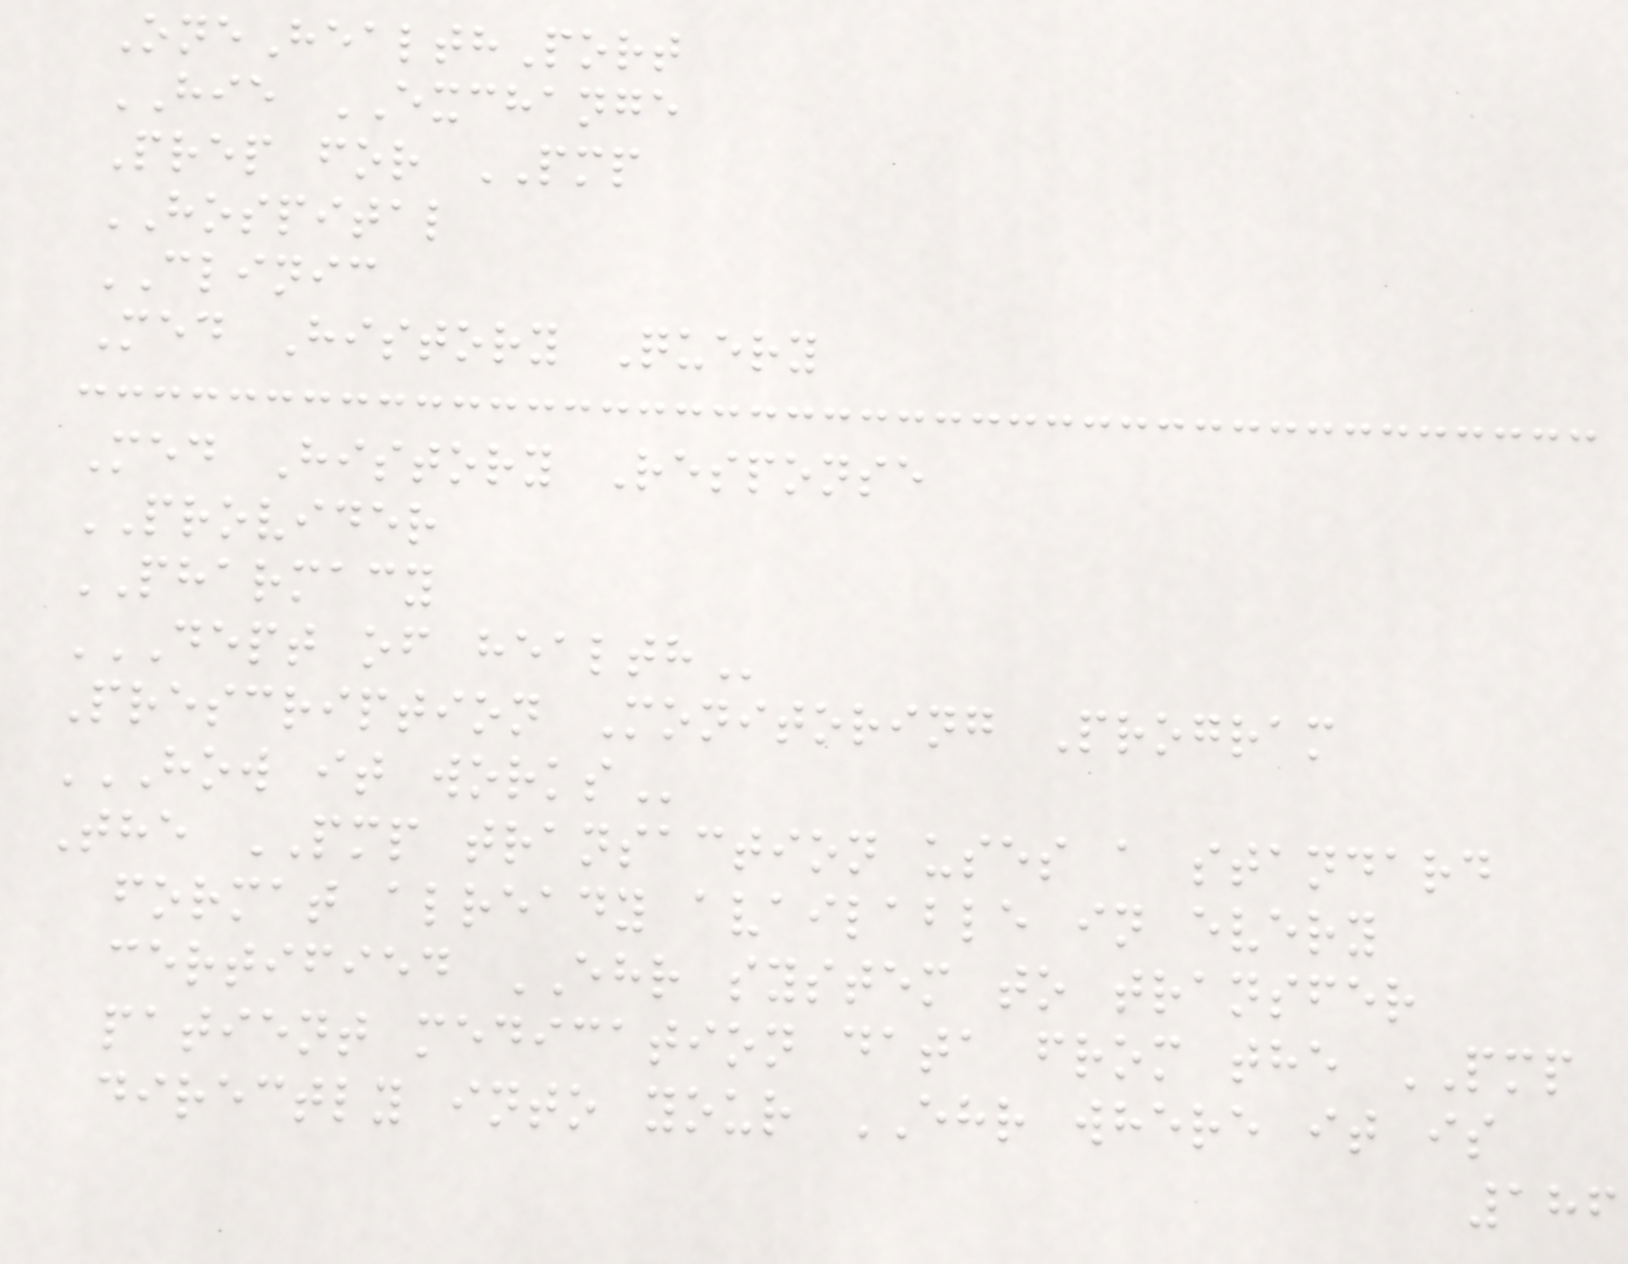OneHealthPort
HIE EXCHANGE
Prep for PMP
HOSPITAL
CLINIC
Med History Query
Med History Response
PROVIDER
PHARMACY
DEPT OF HEALTH
Prescription Monitoring Program
HOW IT WORKS
The PMP transaction uses a standard
format already available in every
certified EHR system to transfer
patient medication data from the PMP
directly into your EHR where it is
186
